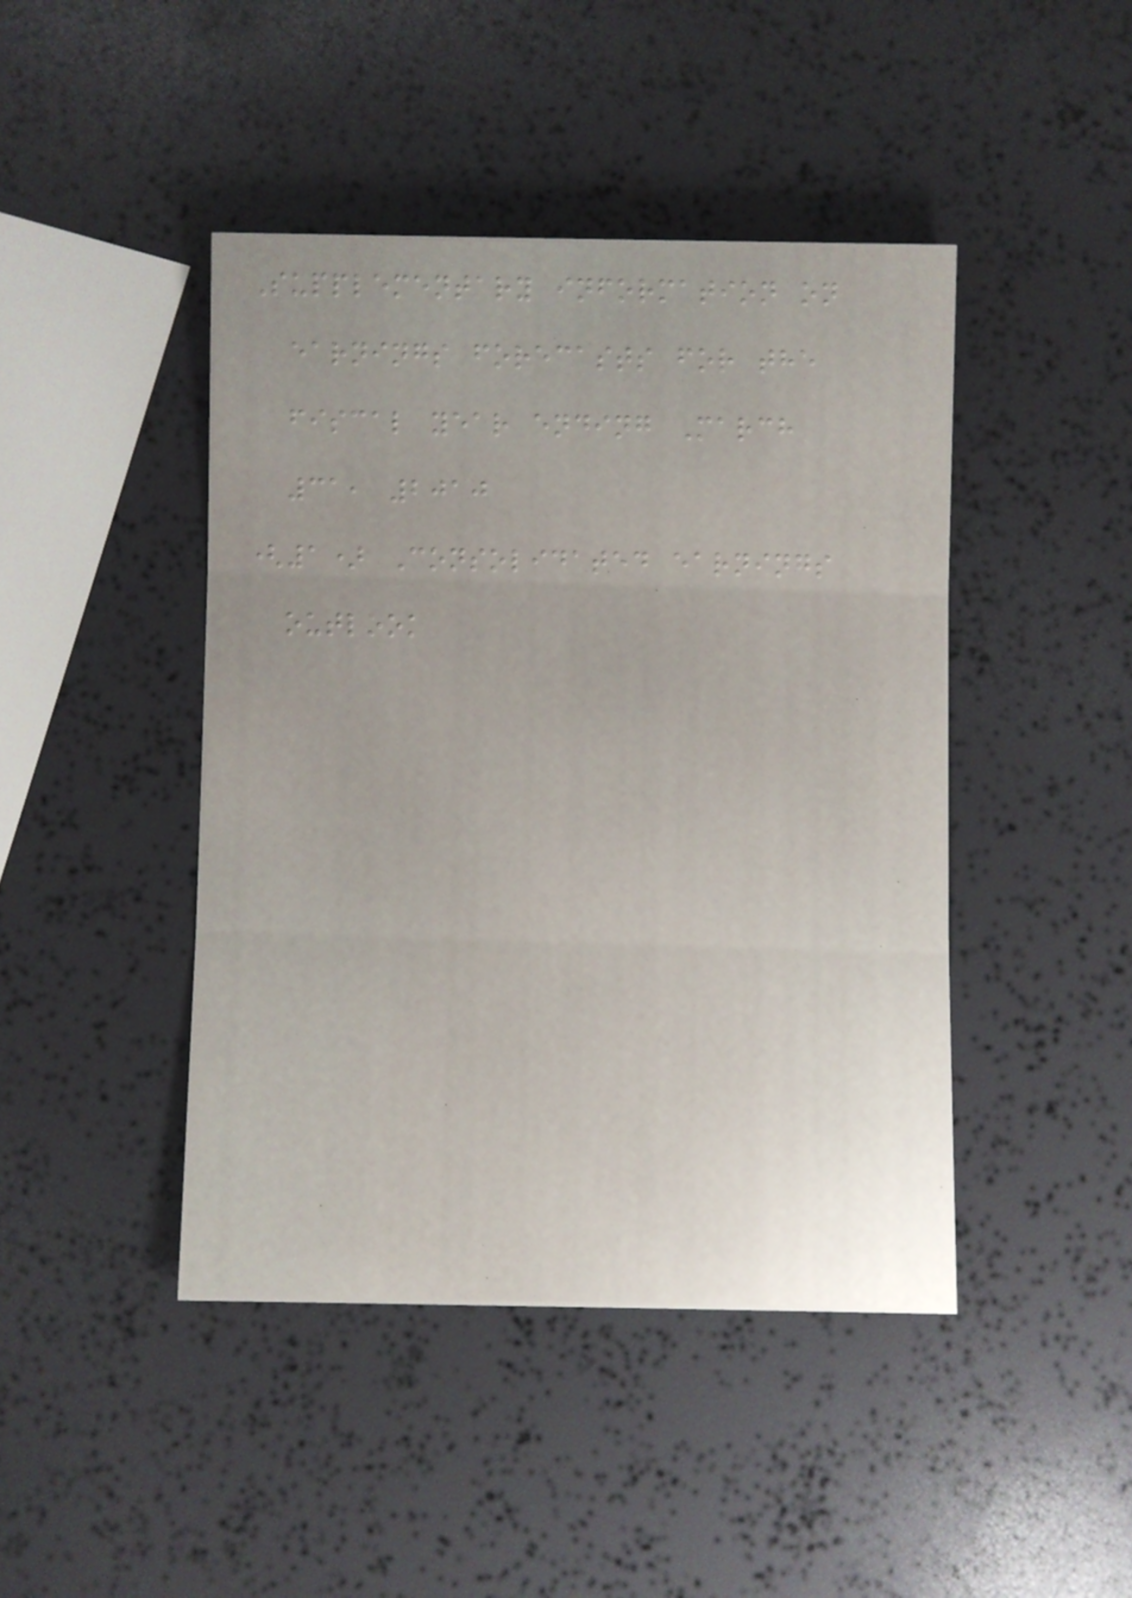Supplementary information on
earnings forecasts for the
fiscal year ending March
31, 2010
(1) Consolidated earnings
outlook
